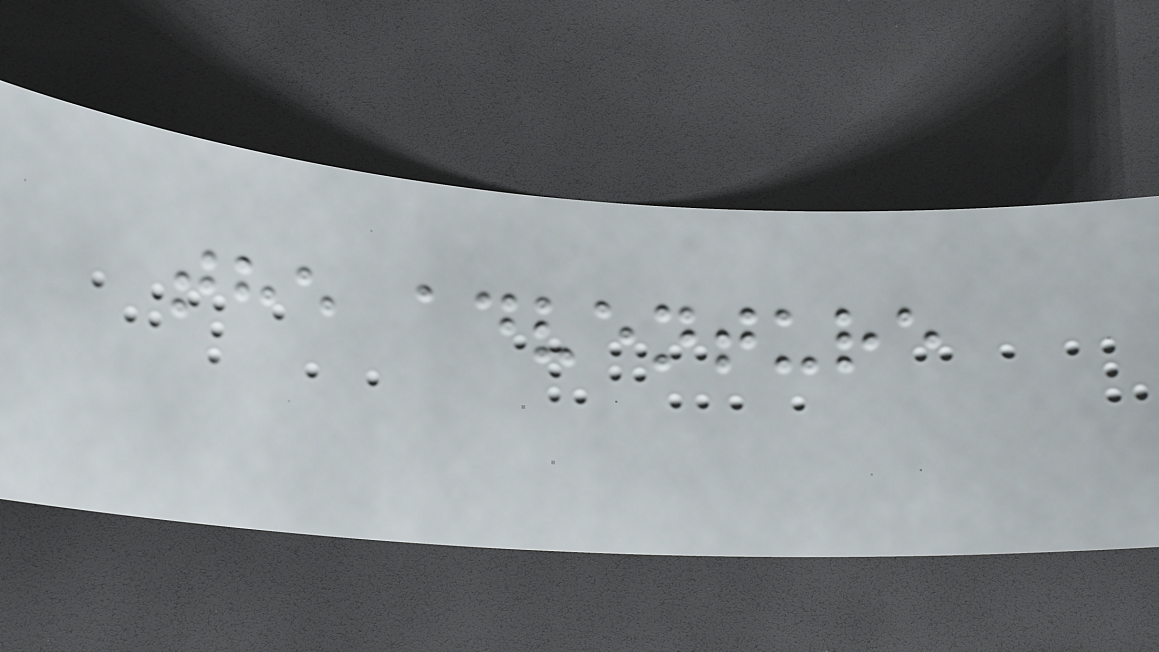the adventure
